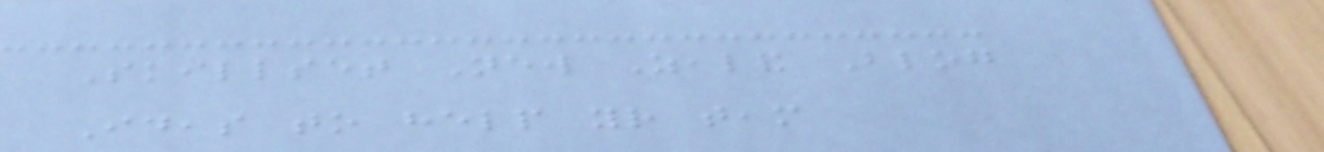Skillset New Zealand Blog
Ideas to help your team
